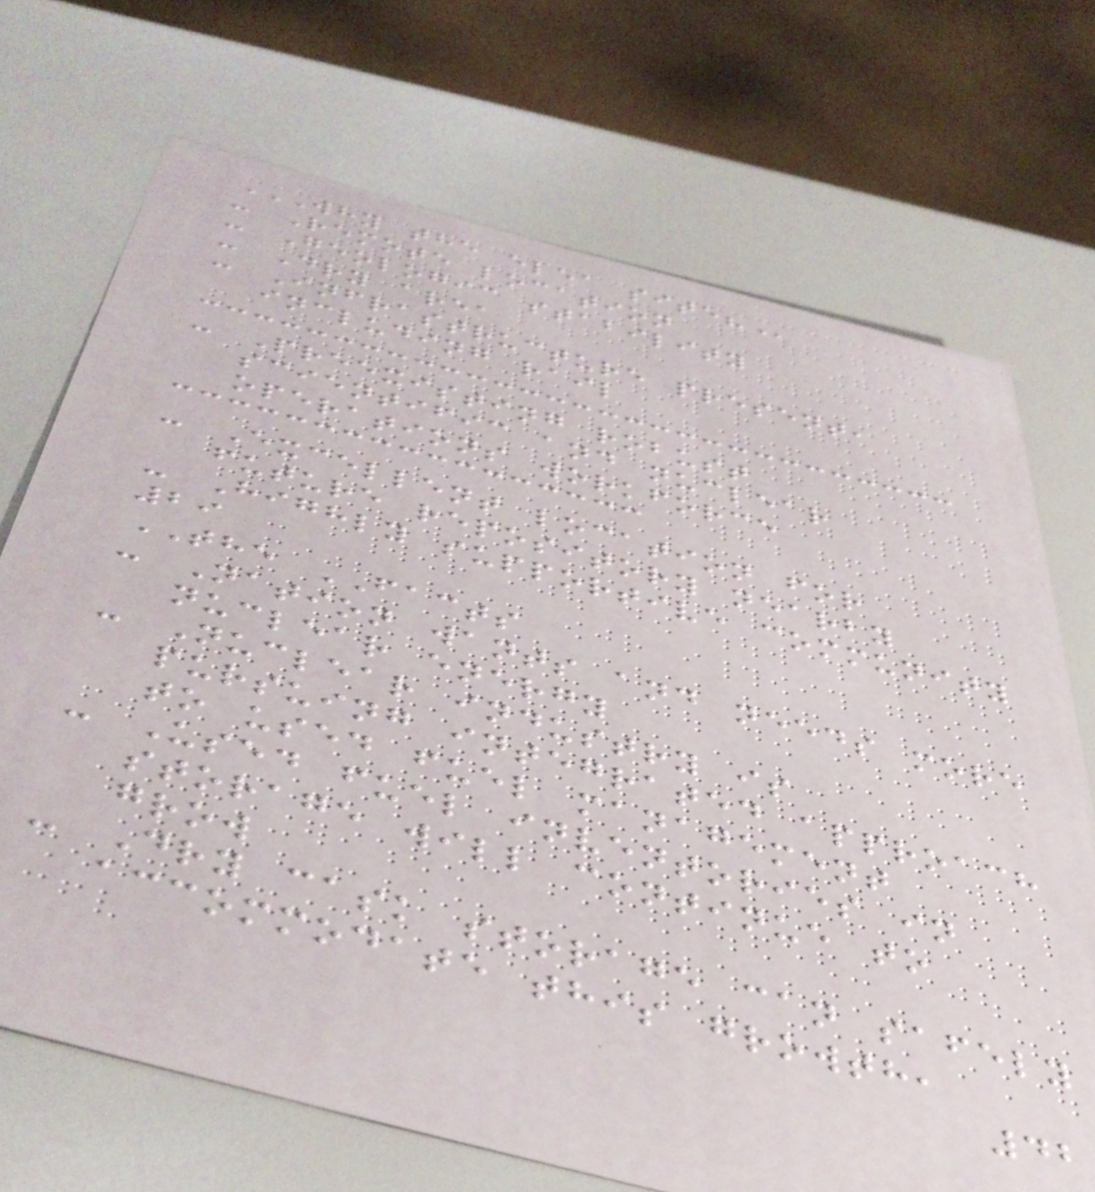WHY THE ELEA SITE?
- Remote location
- Geologic stability
- Dry area
- Infrastructure present,
including rail
- Preexisting robust
scientific and nuclear
operations workforce
- Excellent location for
future repository nearby
- Highly supportive community
29
THE FACTS
- Nation wants and needs more
nuclear energy
- Nuclear industry is
pursuing integrated approach
to used fuel management
- Used fuel inventories in
storage will continue to
grow
- Dry cask storage can safely
accommodate this growth,
42
